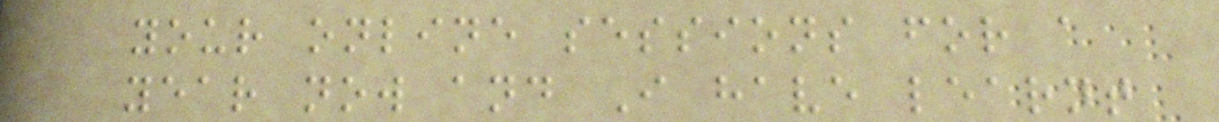your online sessions for a
year now and I have learnt
